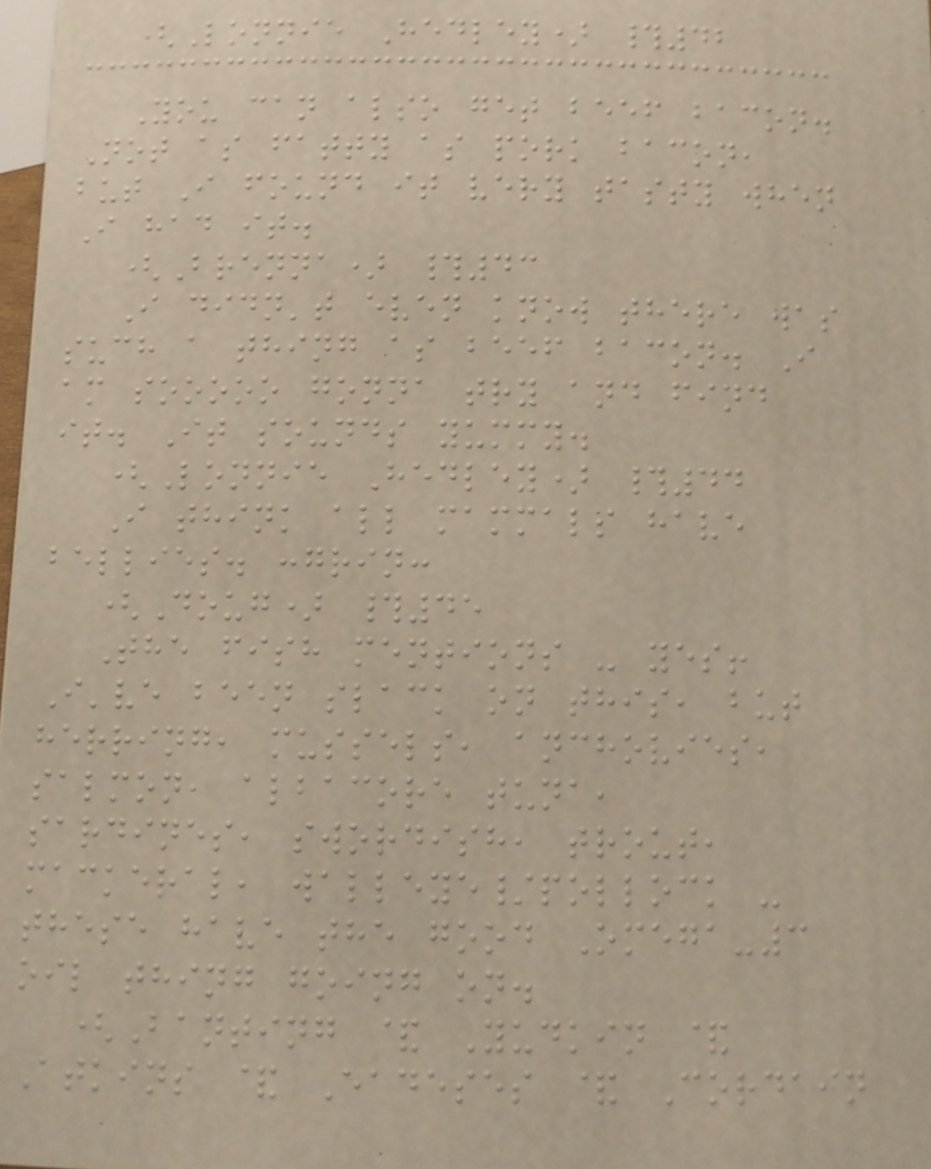(Lonnie Hedley) #42
You can also get beef bacon.
Not as fatty as pork bacon,
but I found it very tasty when
I had it.
(Brenna) #43
I didn't even know there was
such a thing as beef bacon. I
am sooooo gonna try and find
it. It sounds yummy.
(Lonnie Hedley) #44
I think all mammals have
bellies. :grin:
(Doug) #45
The fish mentions - yes!
I've been slack on this, but
herring, mussels, anchovies,
salmon, albacore tuna,
sardines, swordish, trout,
mackeral, walleye/pollock -
these have the good Omega-3
oil thing going on.
(Banting & Yudkin &
Atkins & Eadeses & Cordain
